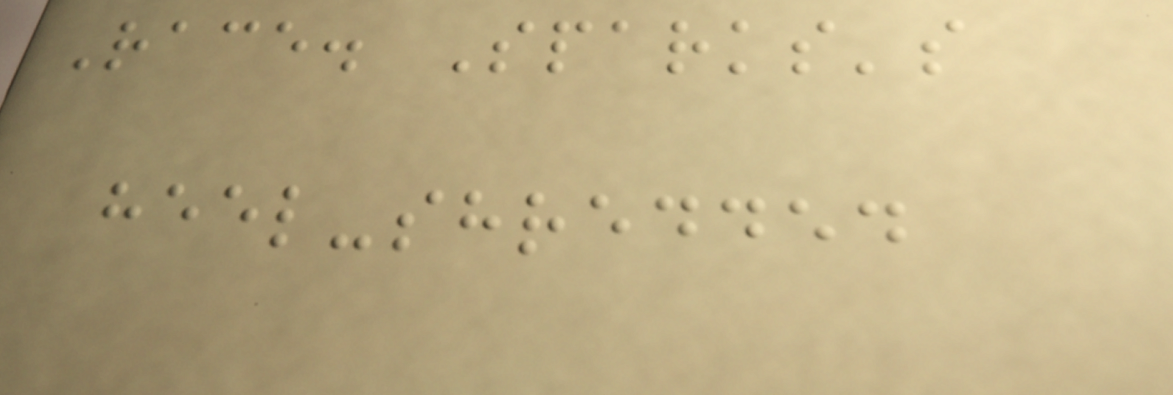Race. Sparks's
heel-shredded
